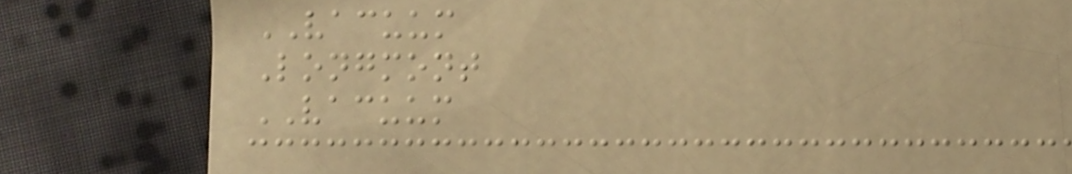VACUUM
Longmont
VACUUM
